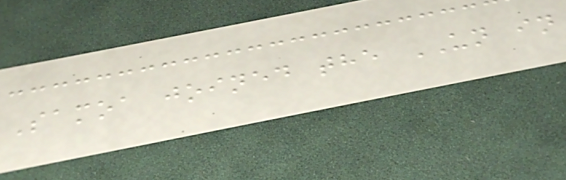Samoa joined the UN in
